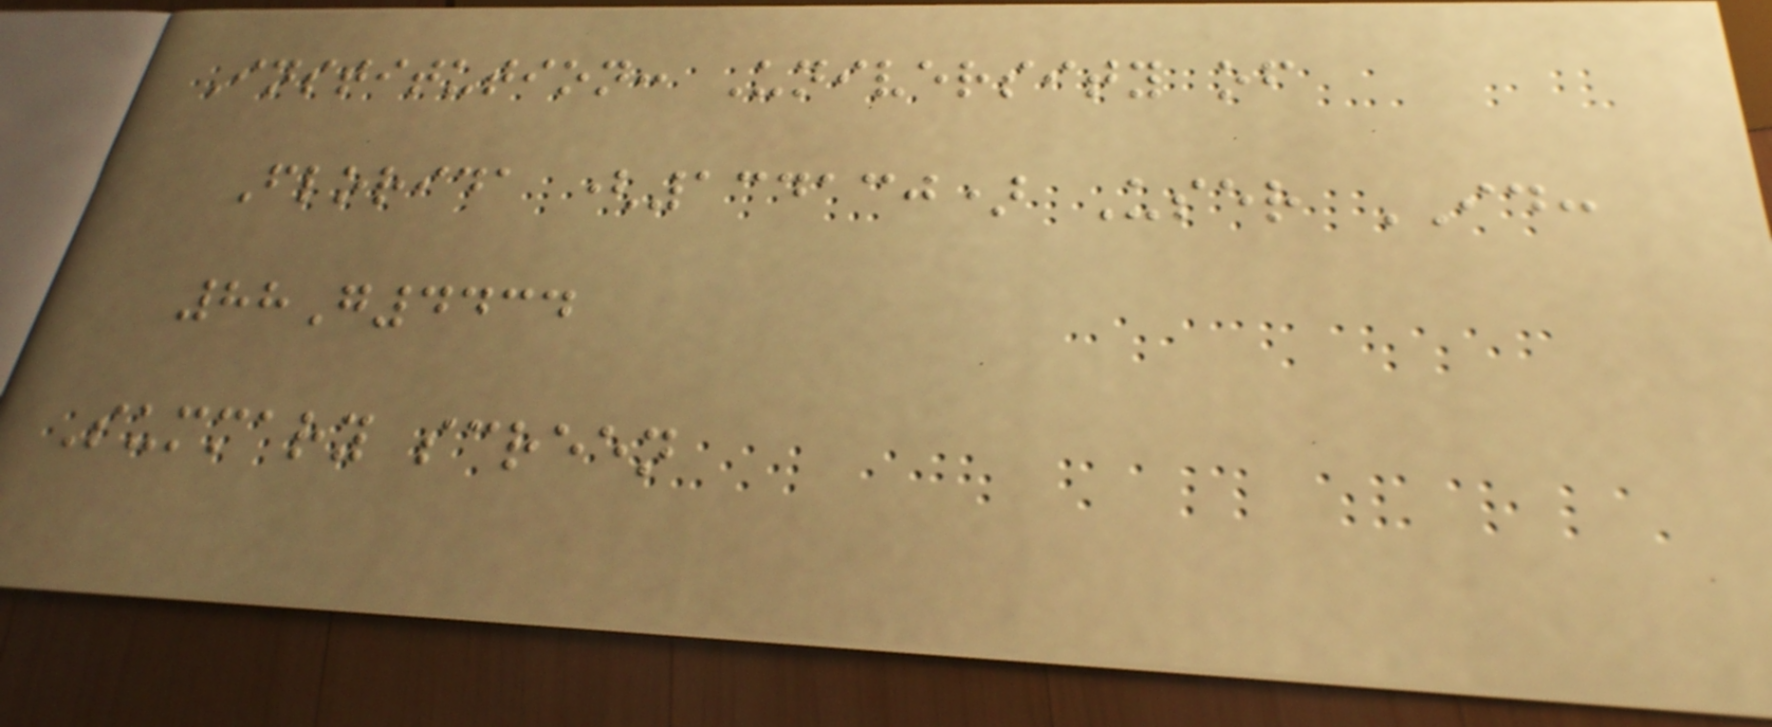Institution: University of
Florida (134130) User ID:
88G4434
Summary screen
